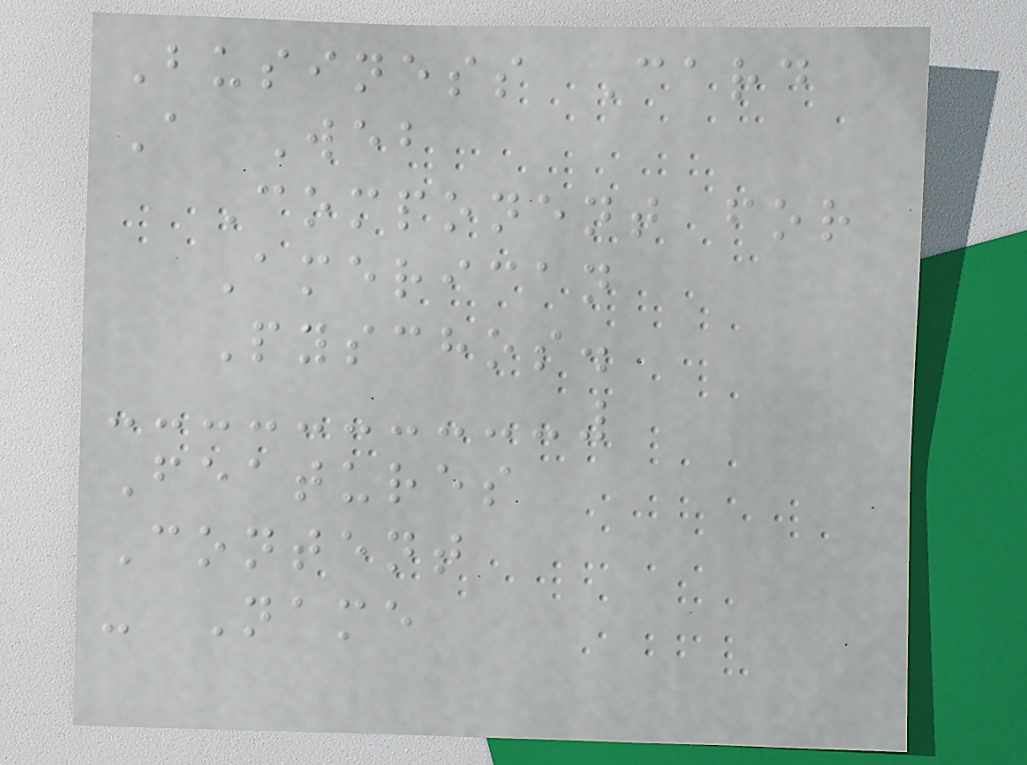Business Card
A Web
Component for
American
Pyschos.
Features
Content
- Name
